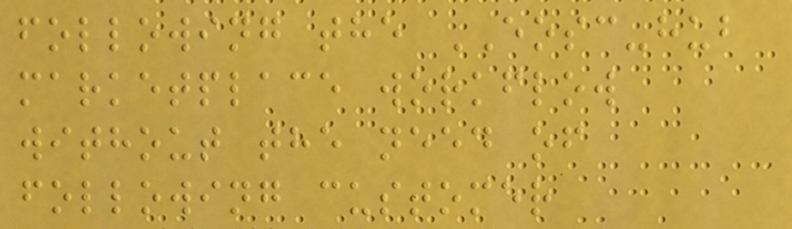following the EOSC-hub
marketplace workflow
without the need of
following customer
